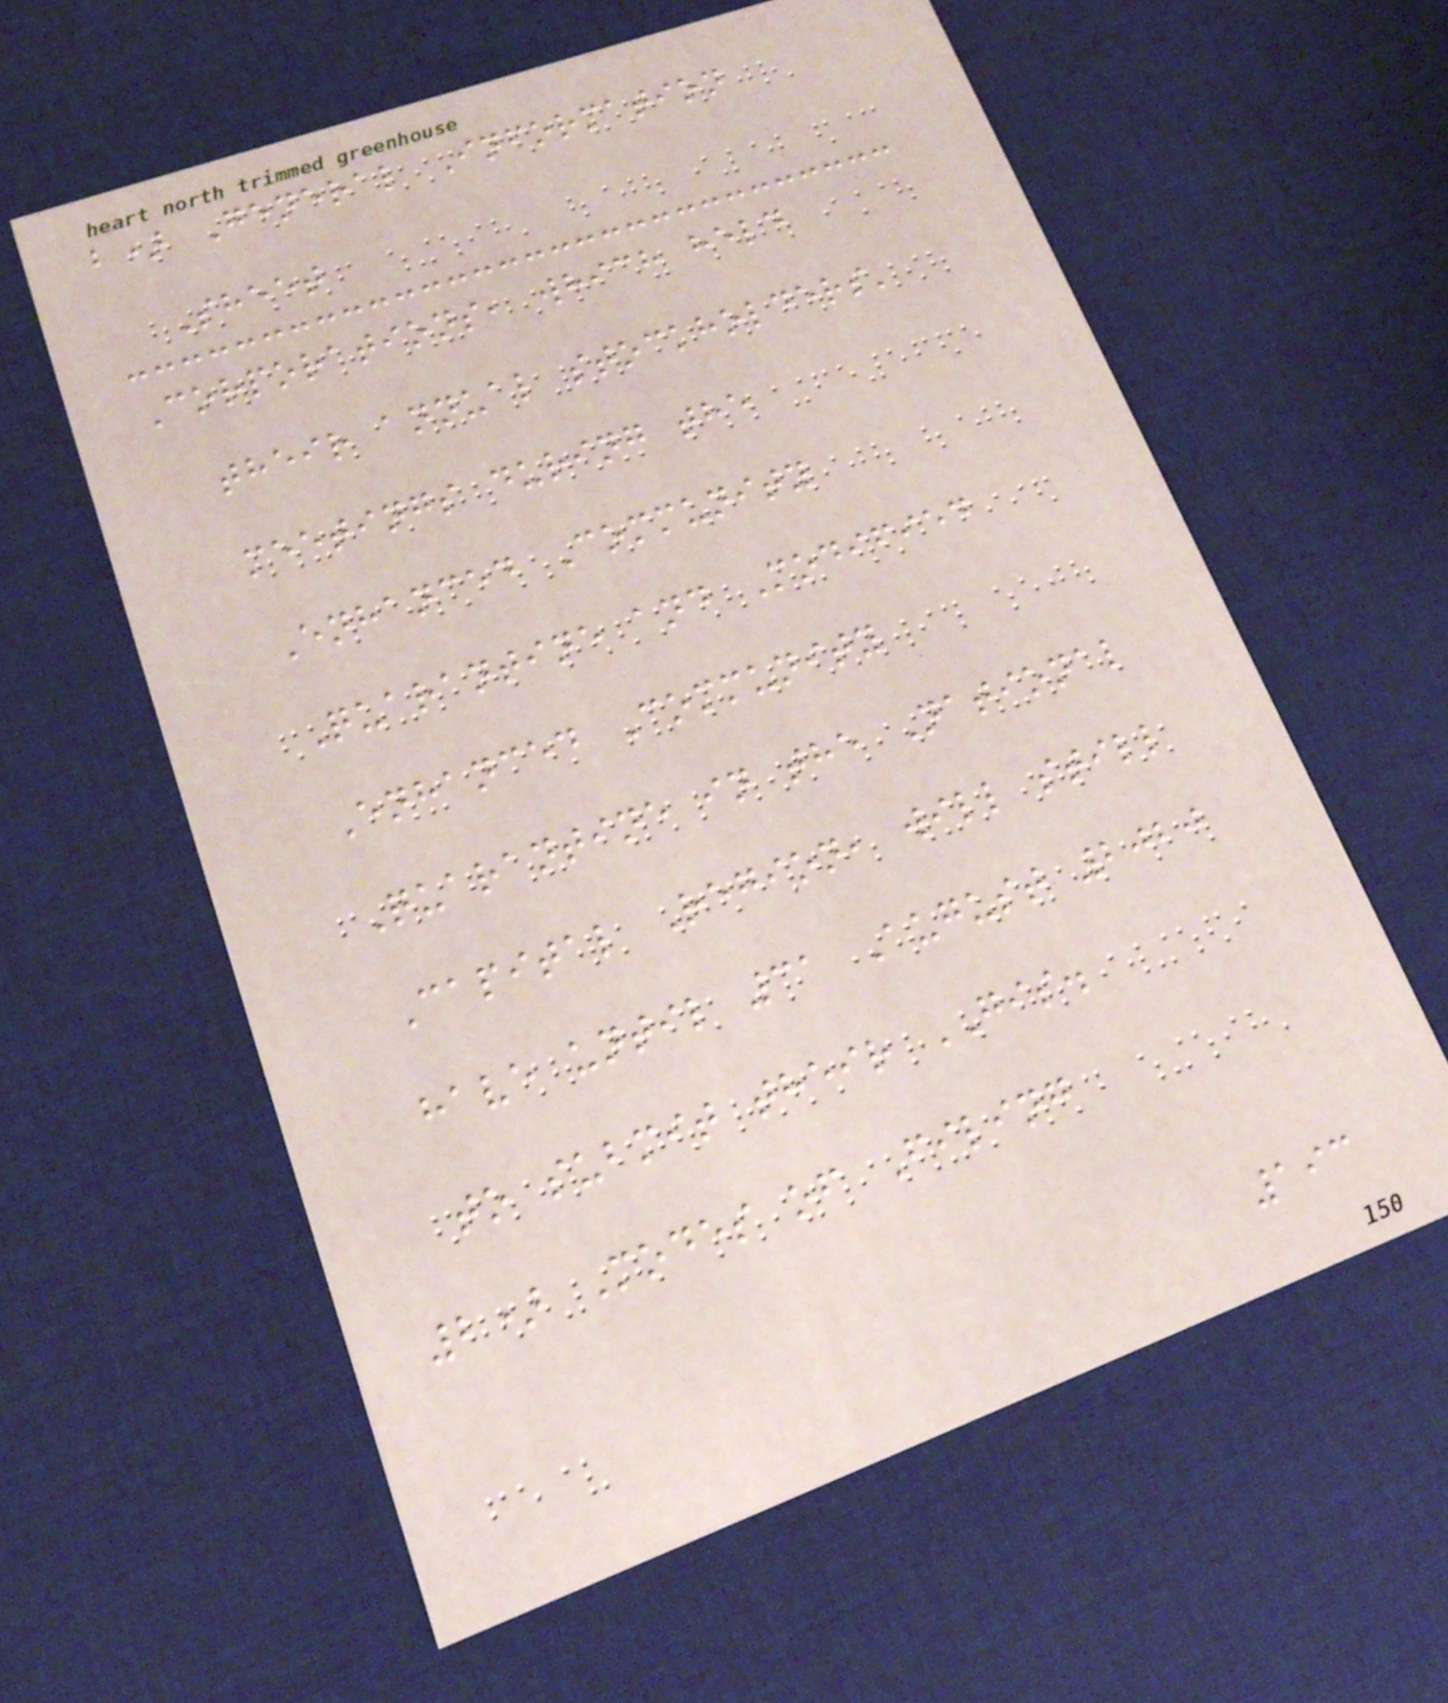b) General Information
Sheet
Corporations, which held
their annual stockholders'
meetings during the
Enhanced Community
Quarantine and Modified
Enhanced Community
Quarantine in the National
Capital Region, will still
have until 31 August 2020
to submit their GIS.
2) Modes of Filing
193
